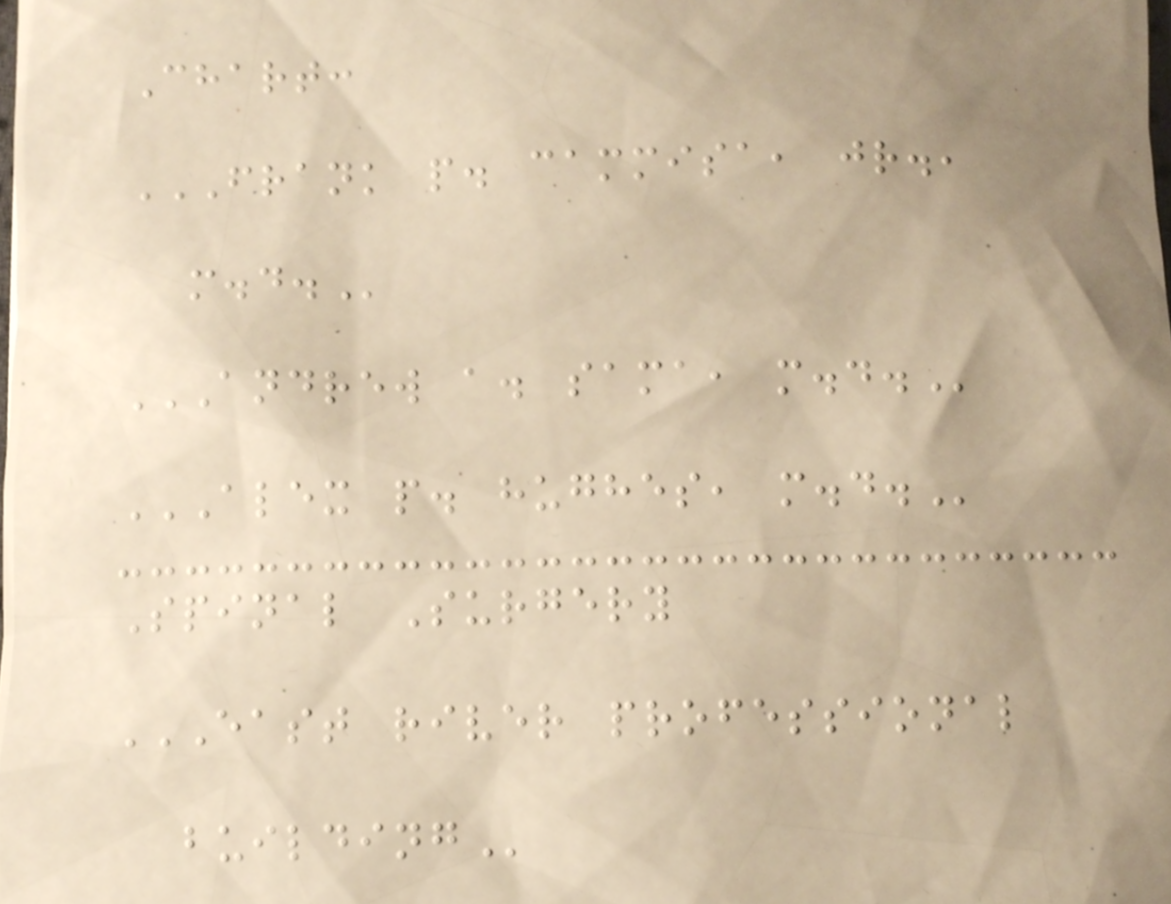Chart:
FRANK P. CAMMISA, JR.,
M.D.
ANDREW A. SAMA, M.D.
ALEX P. HUGHES, M.D.
Spinal Surgery
EAST RIVER PROFESSIONAL
BUILDING
